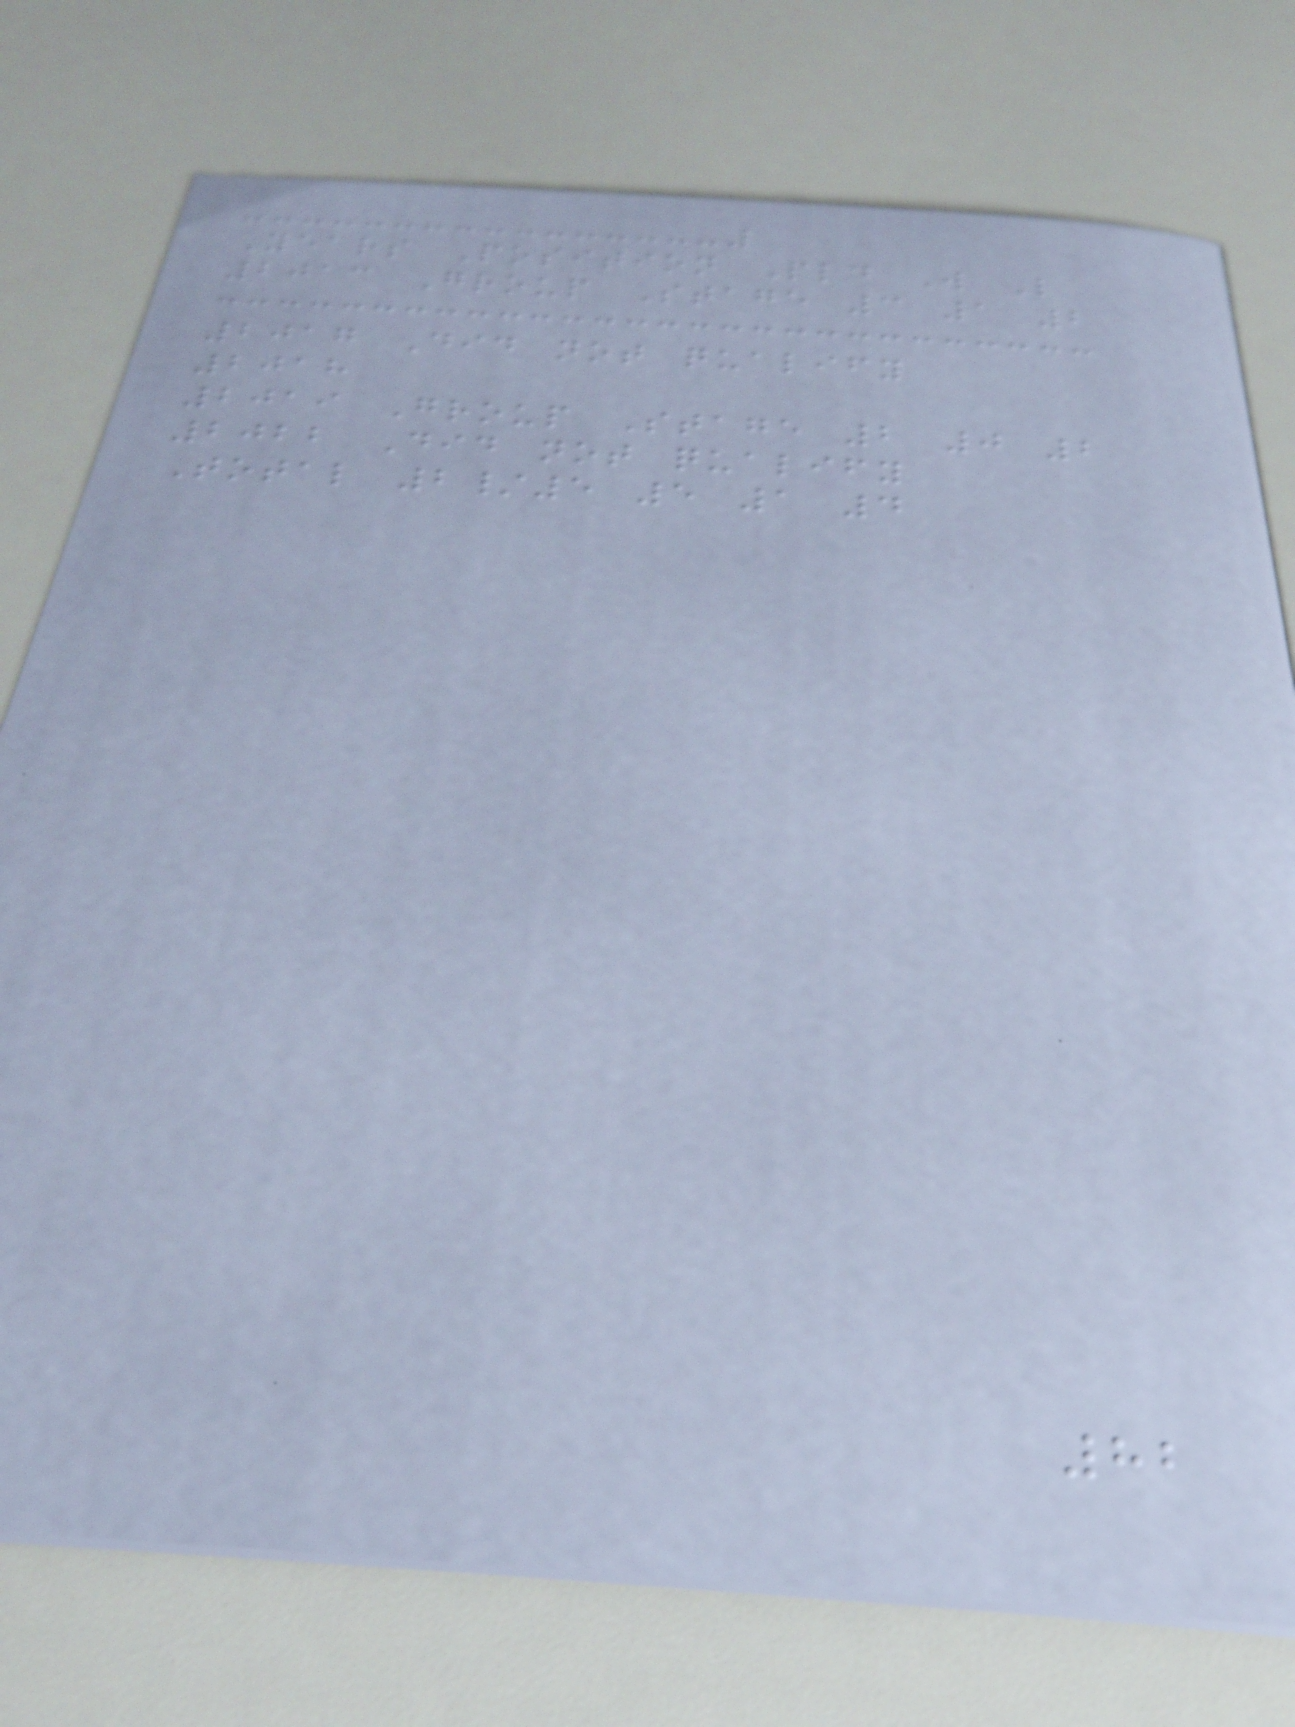Years Position Pld W L
2013 Group Stage 3 1 2
2017 Did not qualify
2018
2019 Group Stage 2 0 2
2022 Did not qualify
Total 2/5 5 1 4
82
